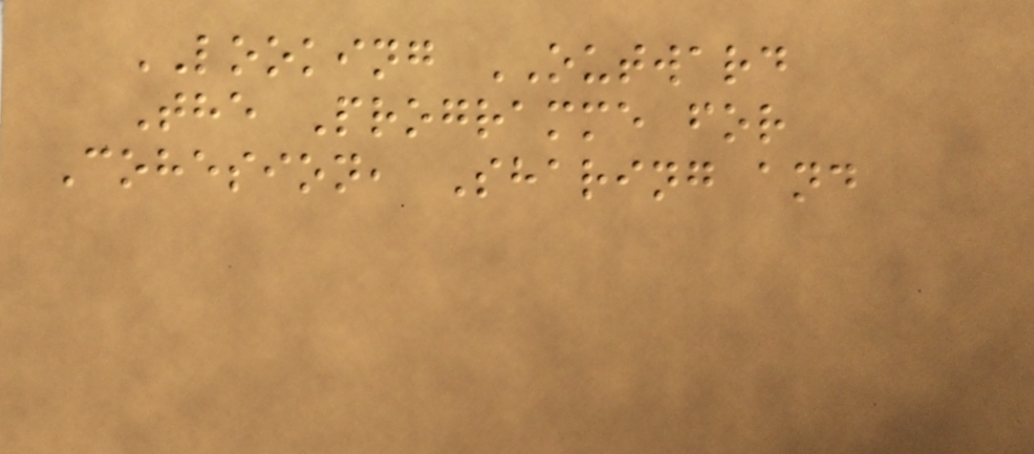LOOKING OUTWARD
The Programme for
Cohesion, Sharing and
